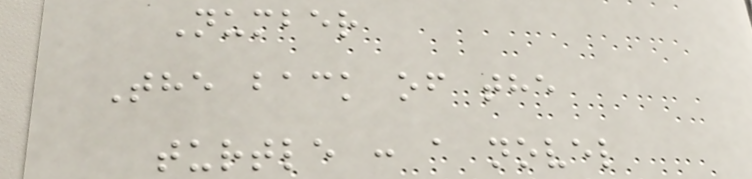Number
The back of the
turtle : a novel
